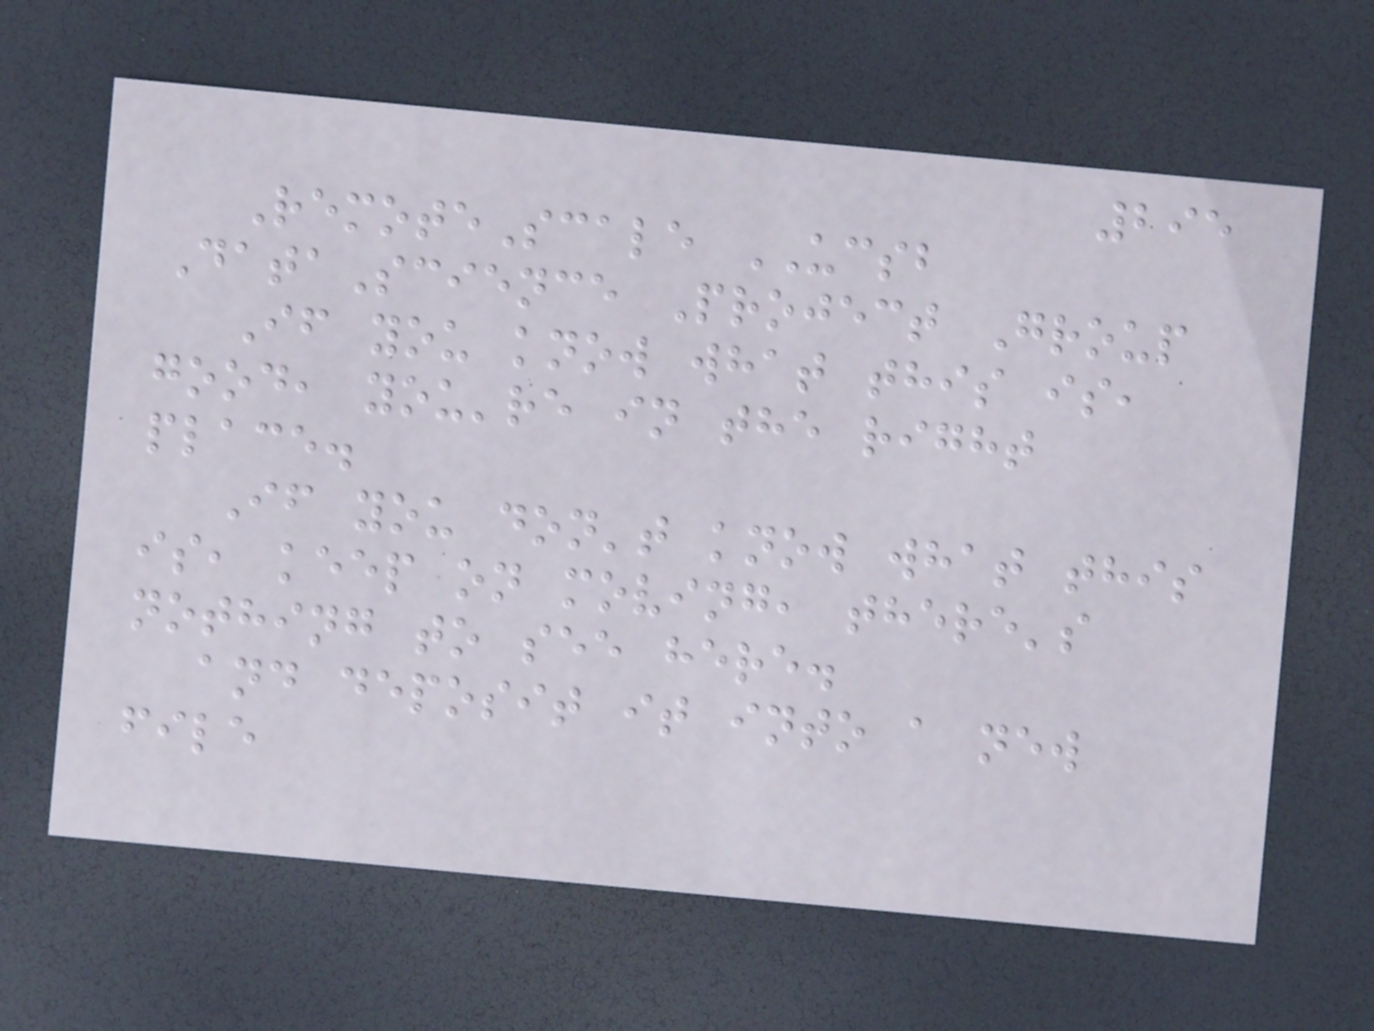295
RemoteScale UCSB
DataScience Project Group
If you know what this is,
good, you're in the right
place.
If you don't know what this
is, keep on moving, there's
nothing to see here.
and deposit it into a new
file
